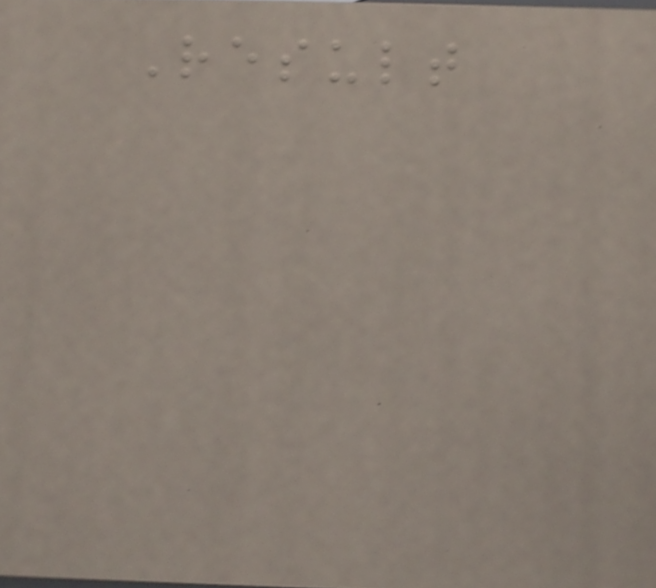Result
